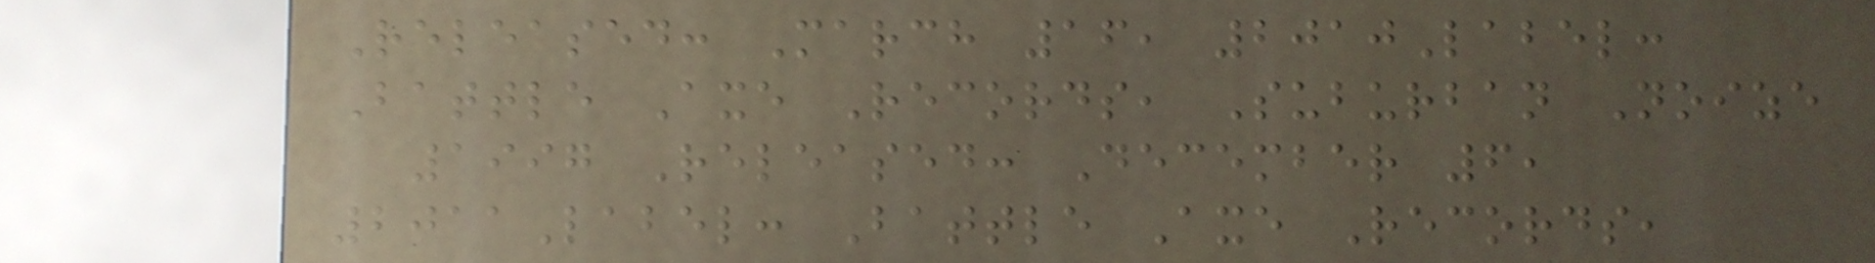Released: March 16, 2010Label:
Battle Axe Records, Suburban Noize
1997 Released: December 6,
2011Label: Battle Axe Records,
